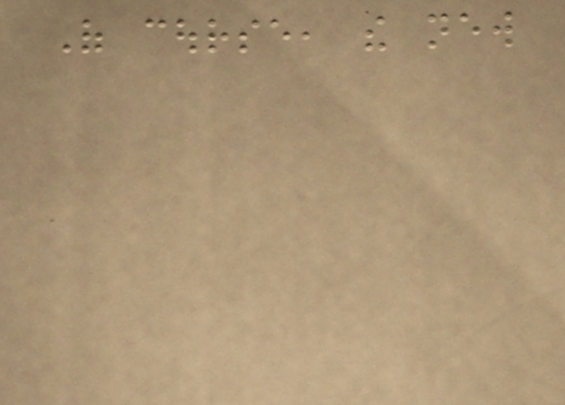Of course, the new
